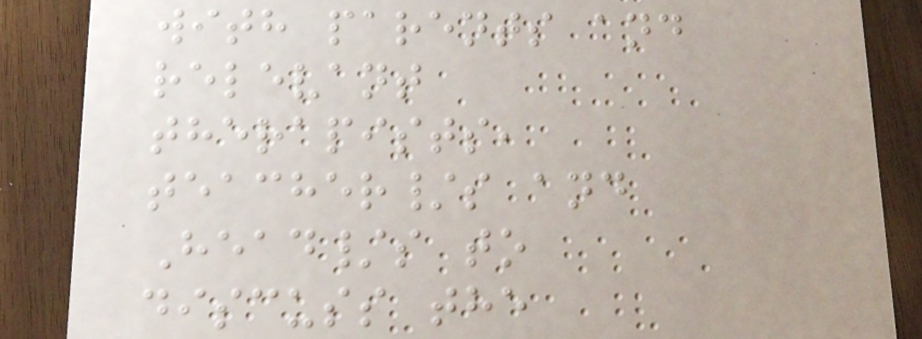with parents and
relevant
therapists,
teacher/s and
Head/s to
discuss the
